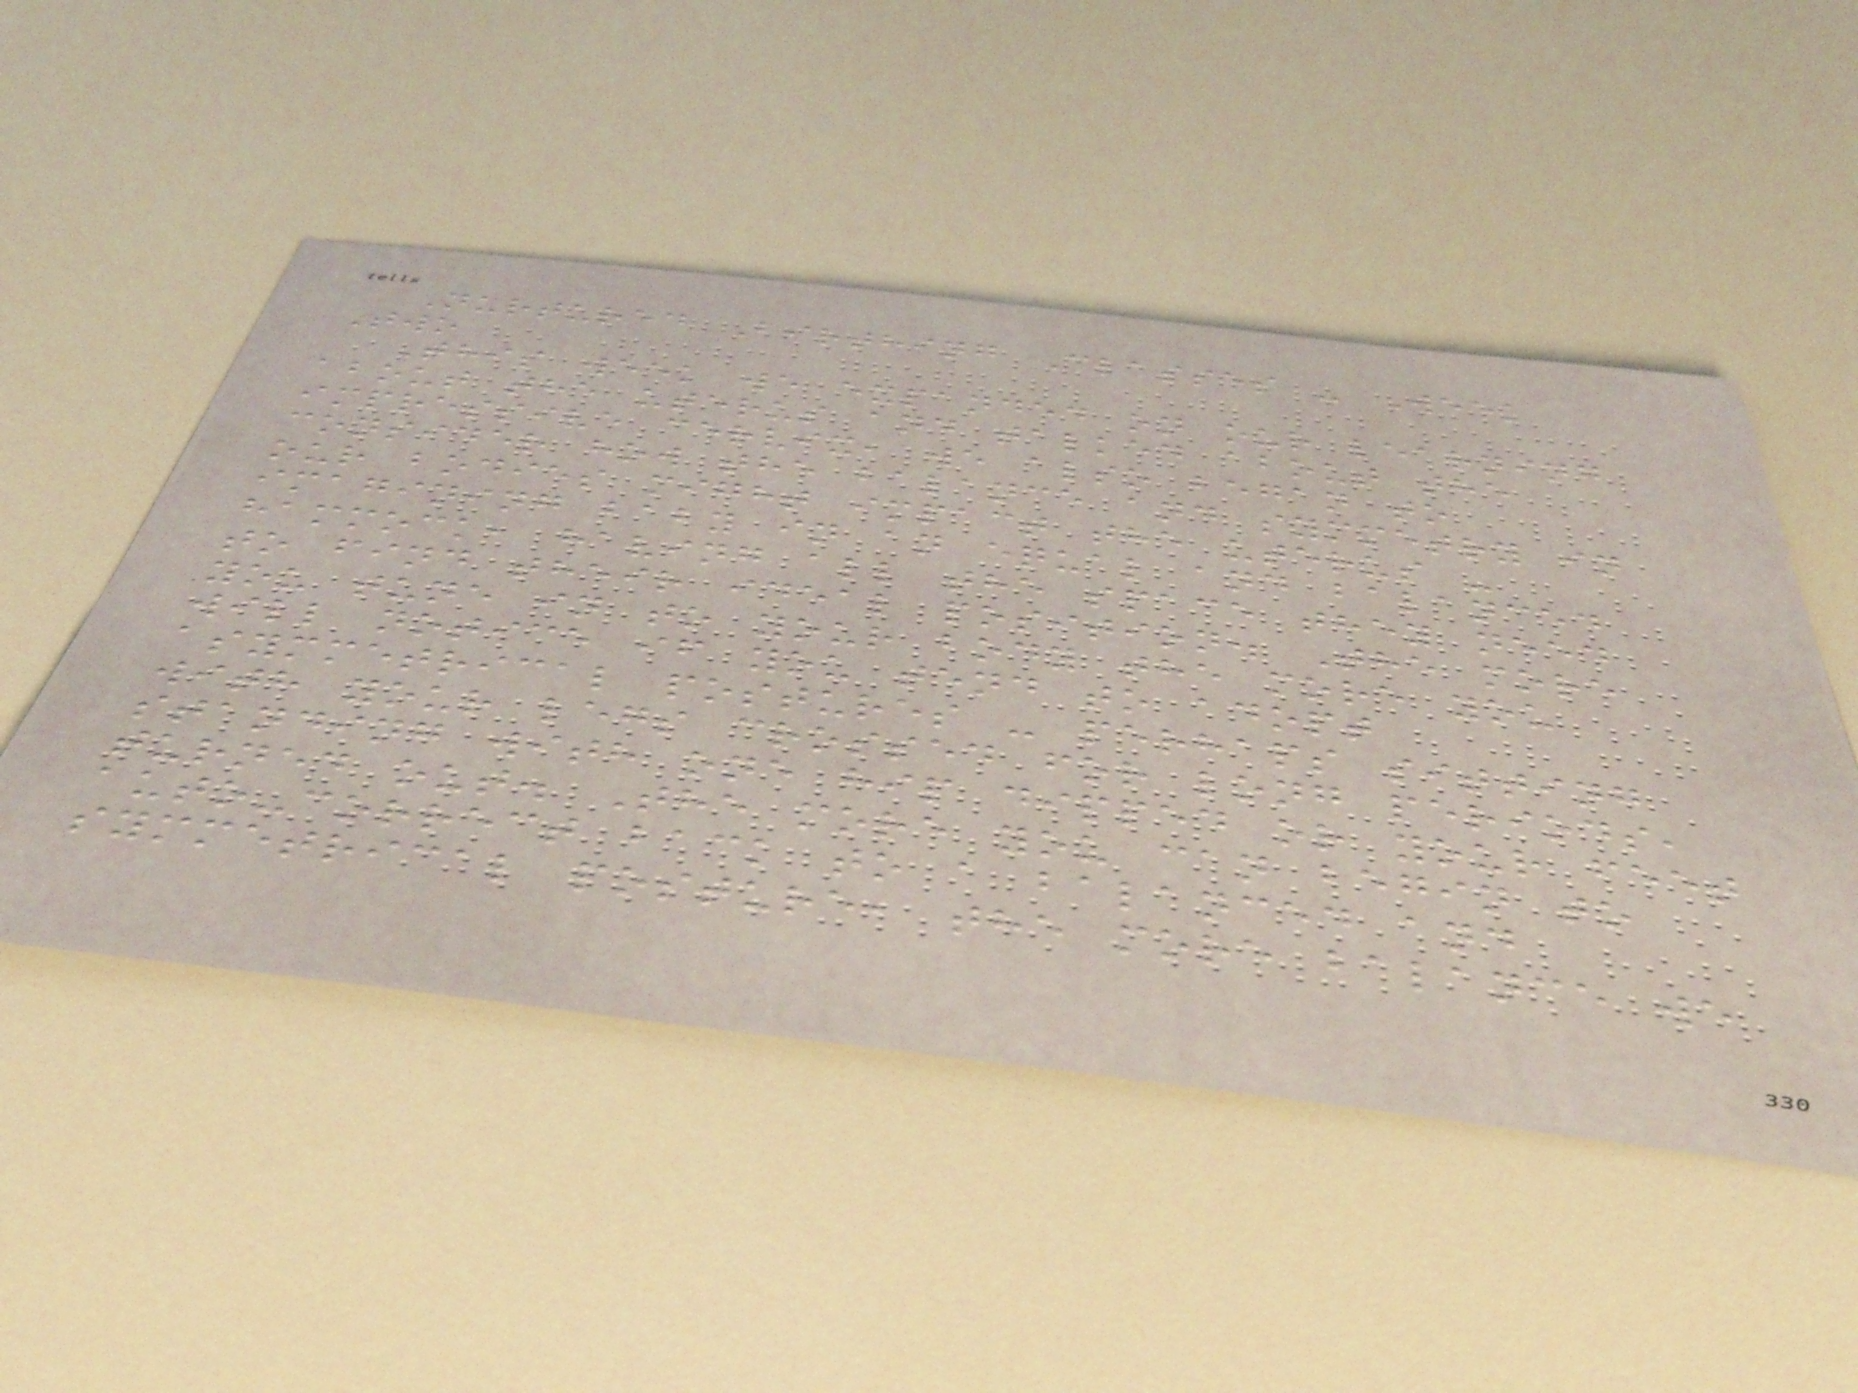Nurtured Birthing Classes - Week
Two
This week we expanded on our learning
about the uterus and talked about the
impressive cervix, we also began to
consider how the balance and symmetry in
our bodies might impact the uterus -
imagining baby in an equal and balanced
hammock, having all the space they need
to find their ideal position. The more
you tune in to your body the more you
will notice if you tend to adopt
asymmetrical postures - perhaps sitting
with your legs crossed for long periods,
standing with one hip dipped or your feet
turned out. The more you can begin to
auto-correct back to a balanced and
symmetrical posture, the more balance we
